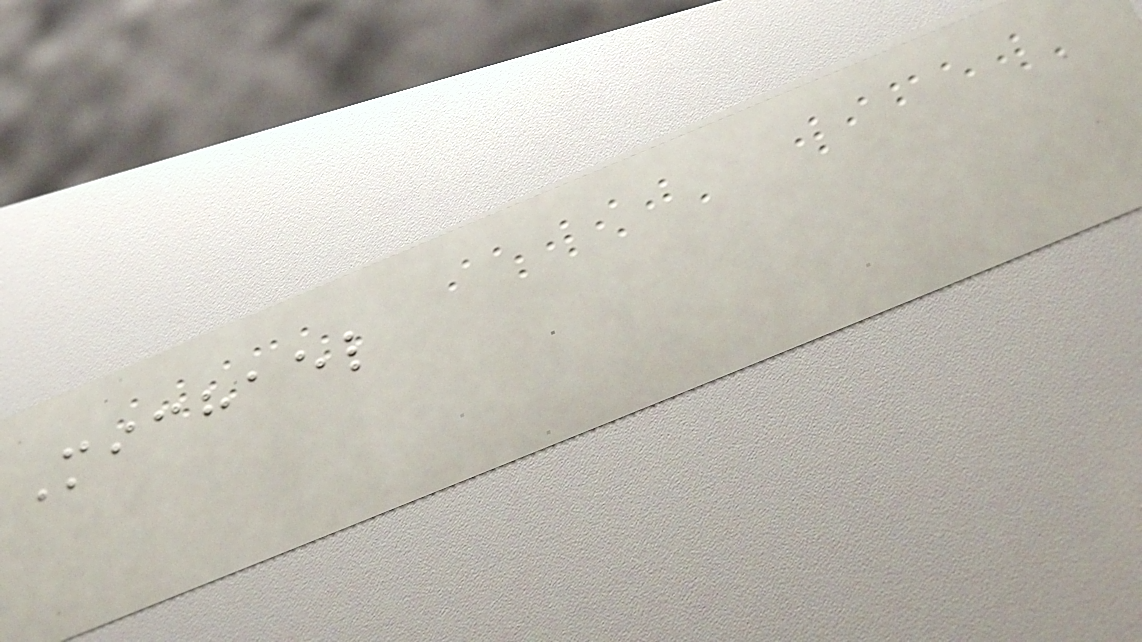Michael
